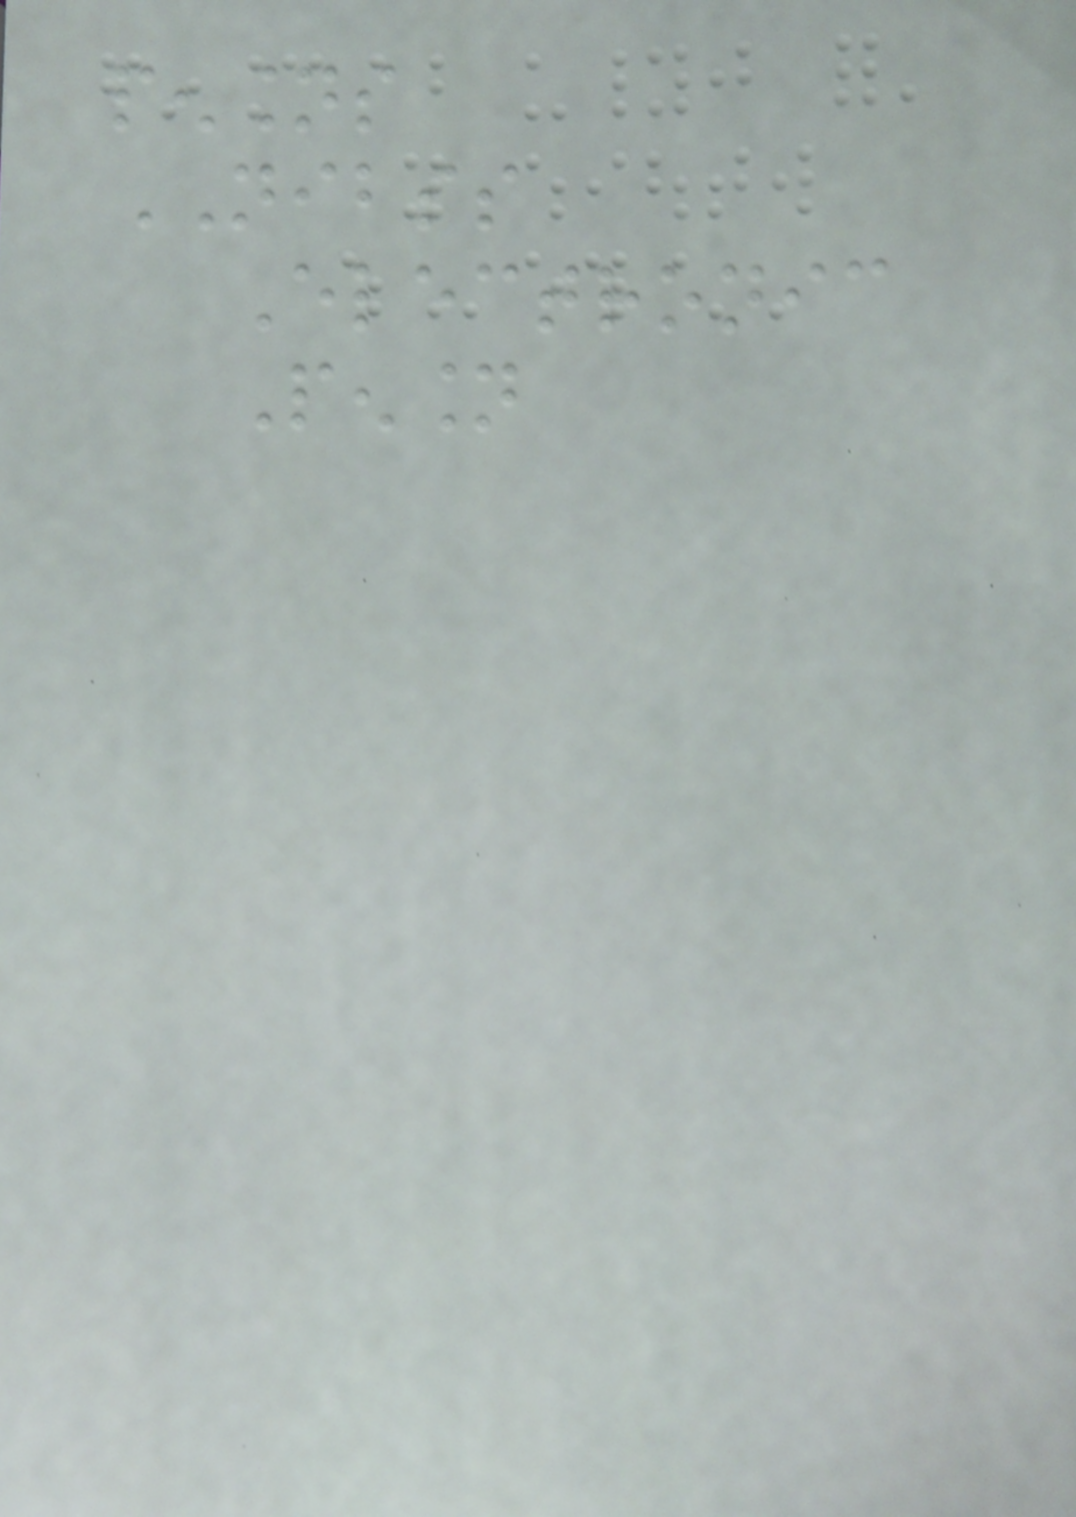pensions
NIBSS
Electronic
Pension
